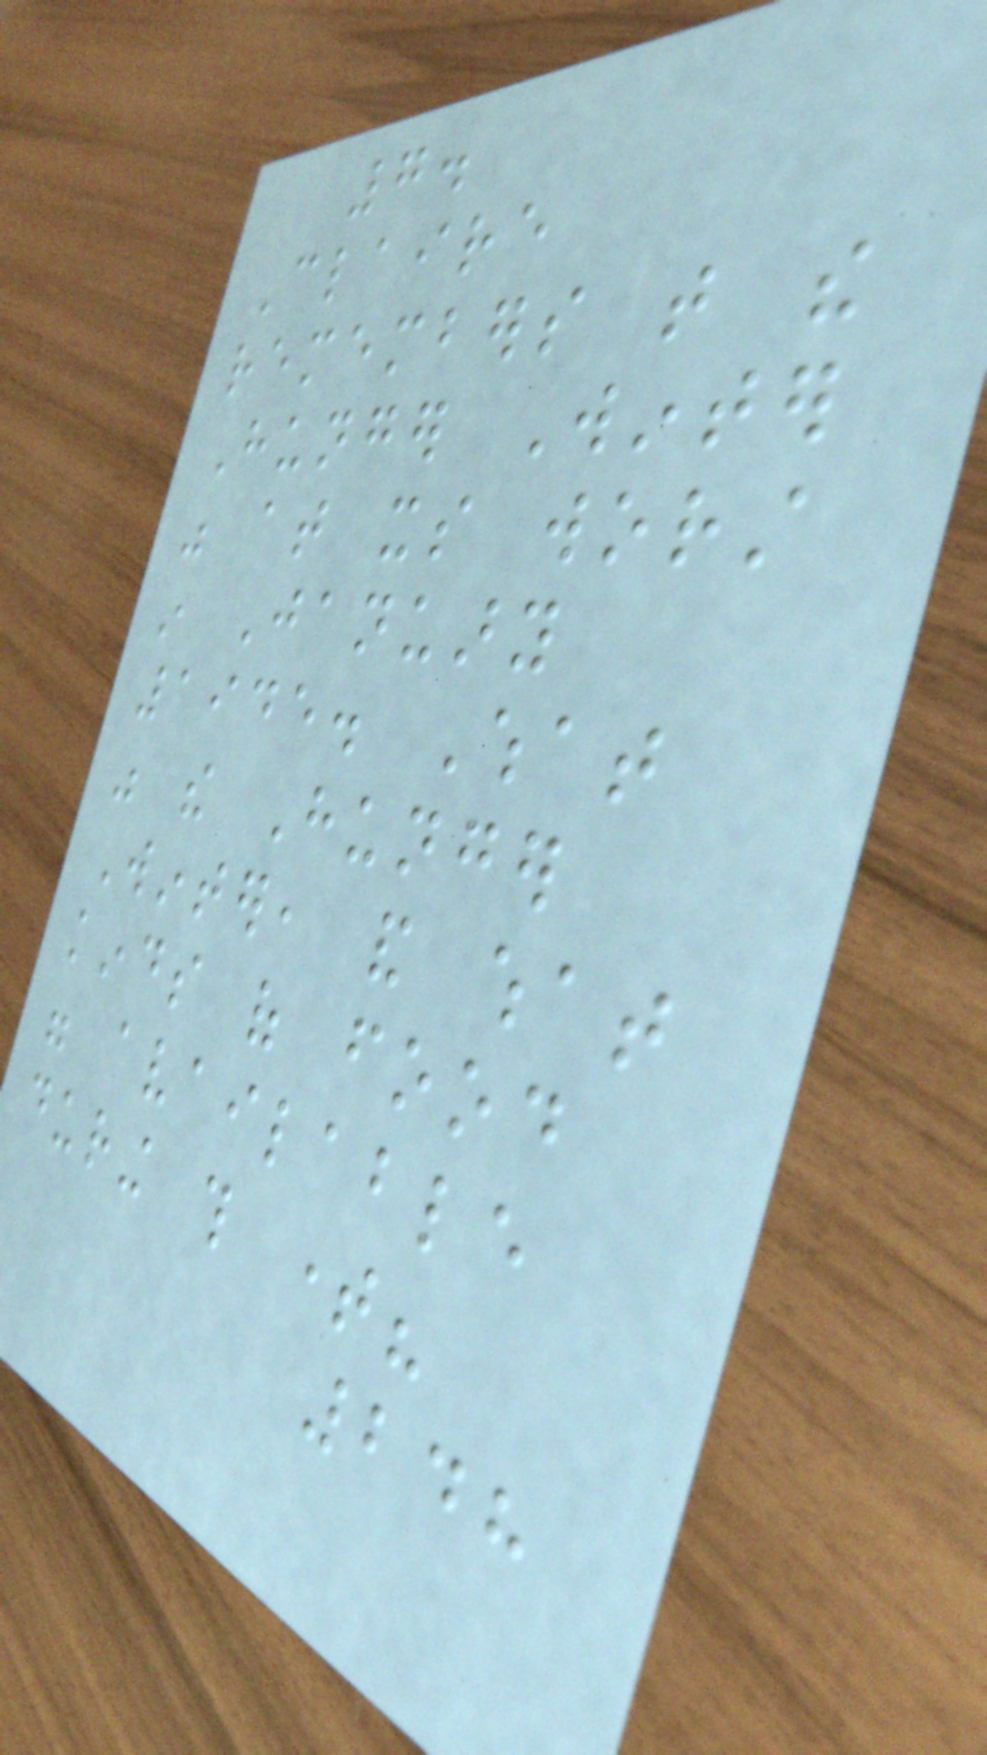7.
Claire
remembers that the
Hunger Winter
was at its worst
in January
1945. What
was the Hunger
Winter, and what
kinds of food
were available
during this time?
248
